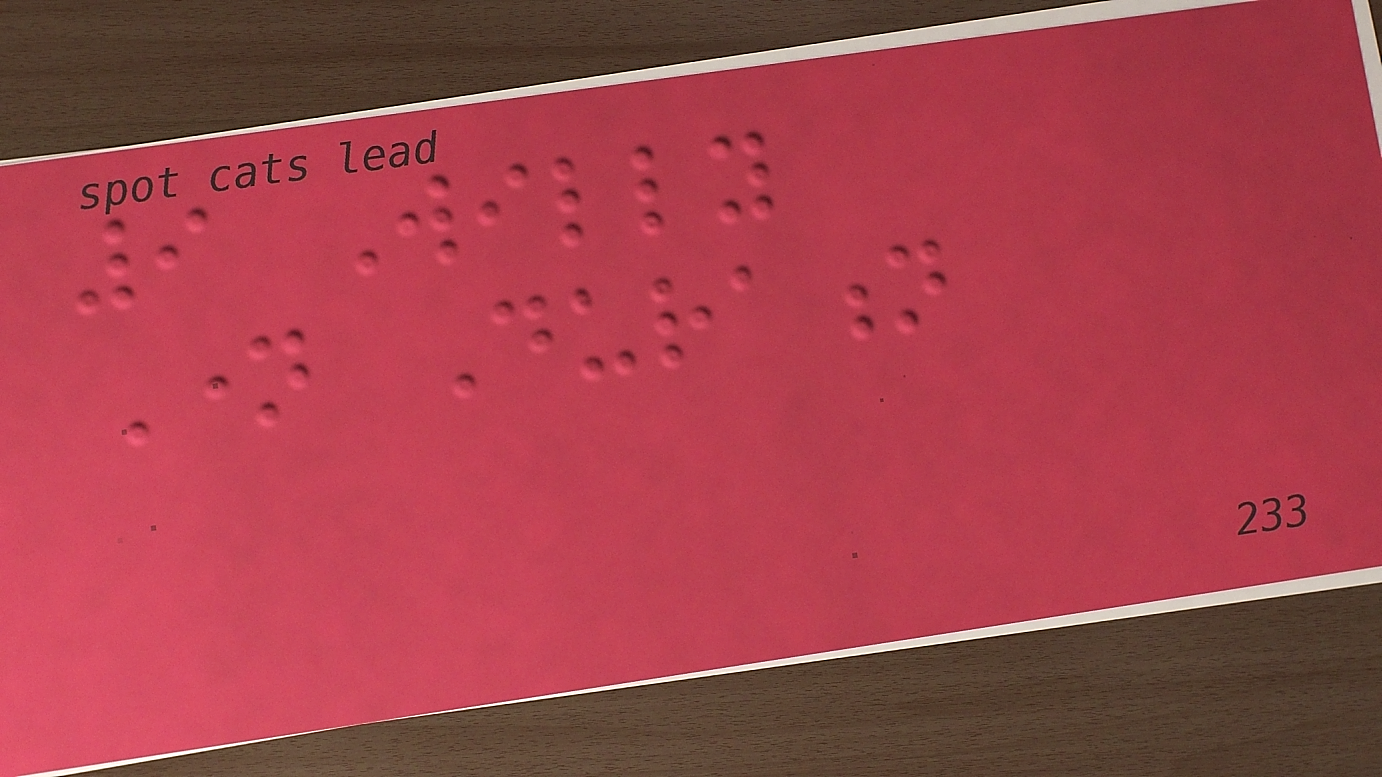9 Willy
Name Duration
